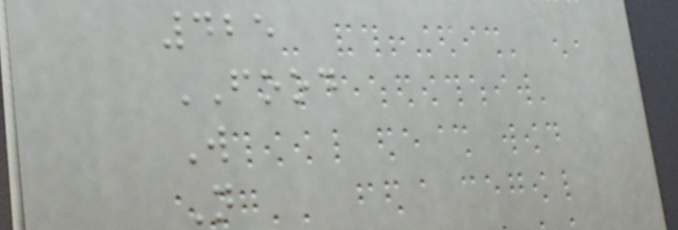425
FOOD
W
N
